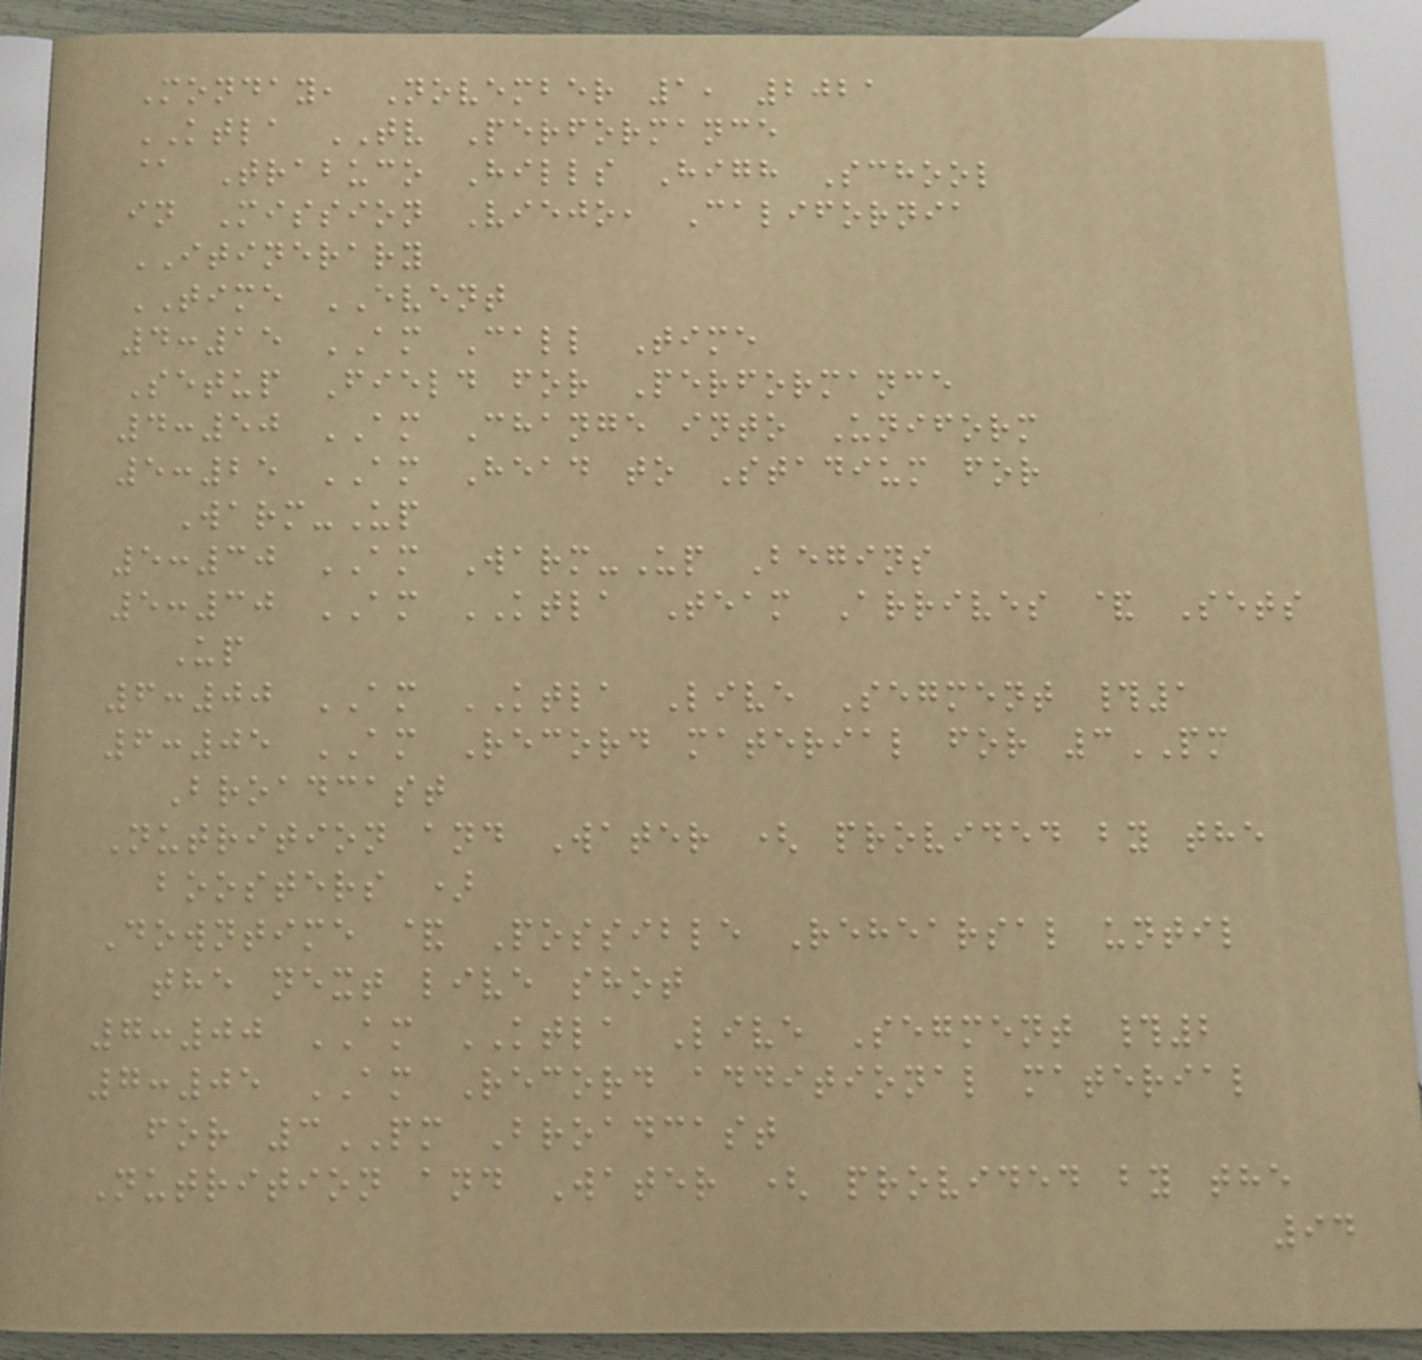Monday, November 1, 2021
KTLA TV Performance
@ Trabuco Hills High School
in Mission Viejo, California
ITINERARY
TIME EVENT
4:15 AM Call Time
Setup Field for Performance
4:50 AM Change into Uniform
5:25 AM Head to Stadium for
Warm-Up
5:30 AM Warm-Up Begins
5:30 AM KTLA Team Arrives & Sets
Up
6:00 AM KTLA Live Segment #1
6:05 AM Record material for 3PM
Broadcast
Nutrition and Water ( provided by the
boosters )
Downtime & Possible Rehearsal until
the next live shot
7:00 AM KTLA Live Segment #2
7:05 AM Record additional material
for 3PM Broadcast
Nutrition and Water ( provided by the
94
